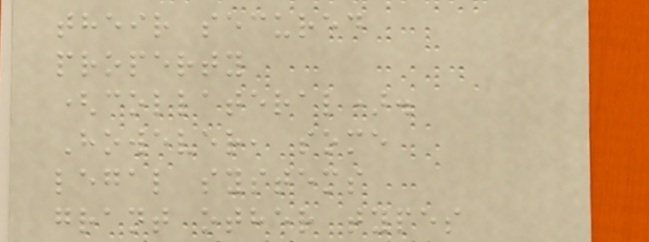their secured
property
(collateral).
However, some
legal systems
grant other types
